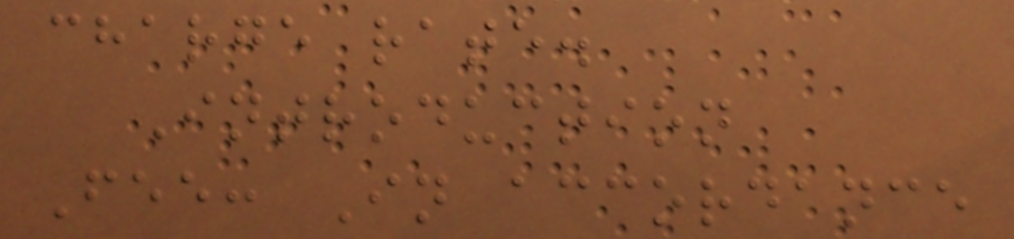charge rate.
Introduction
Fee: In accordance
